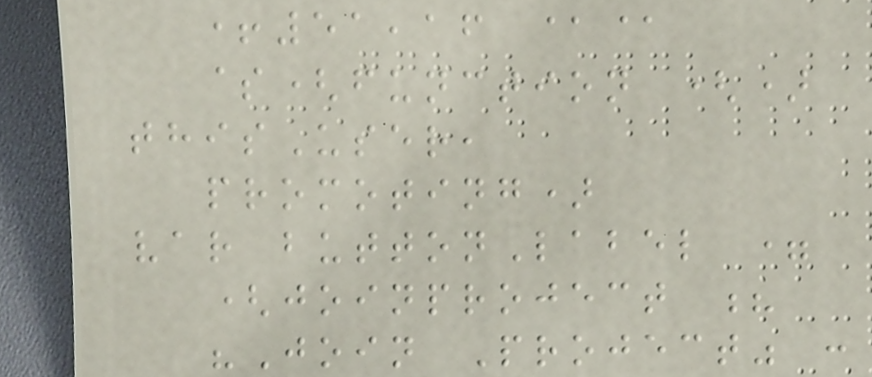+51,16 @@
$(function ()
thisUser,
promoting)
var buttonLabel =
(joinproject ?
"Join Project" :
